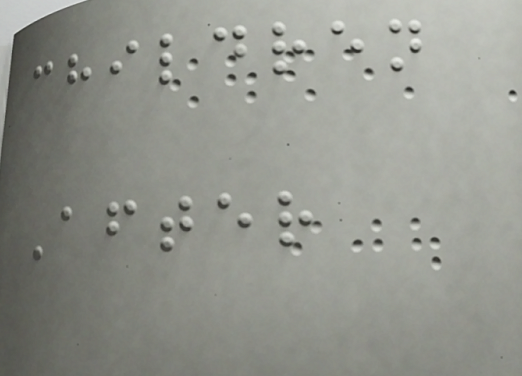children
After
